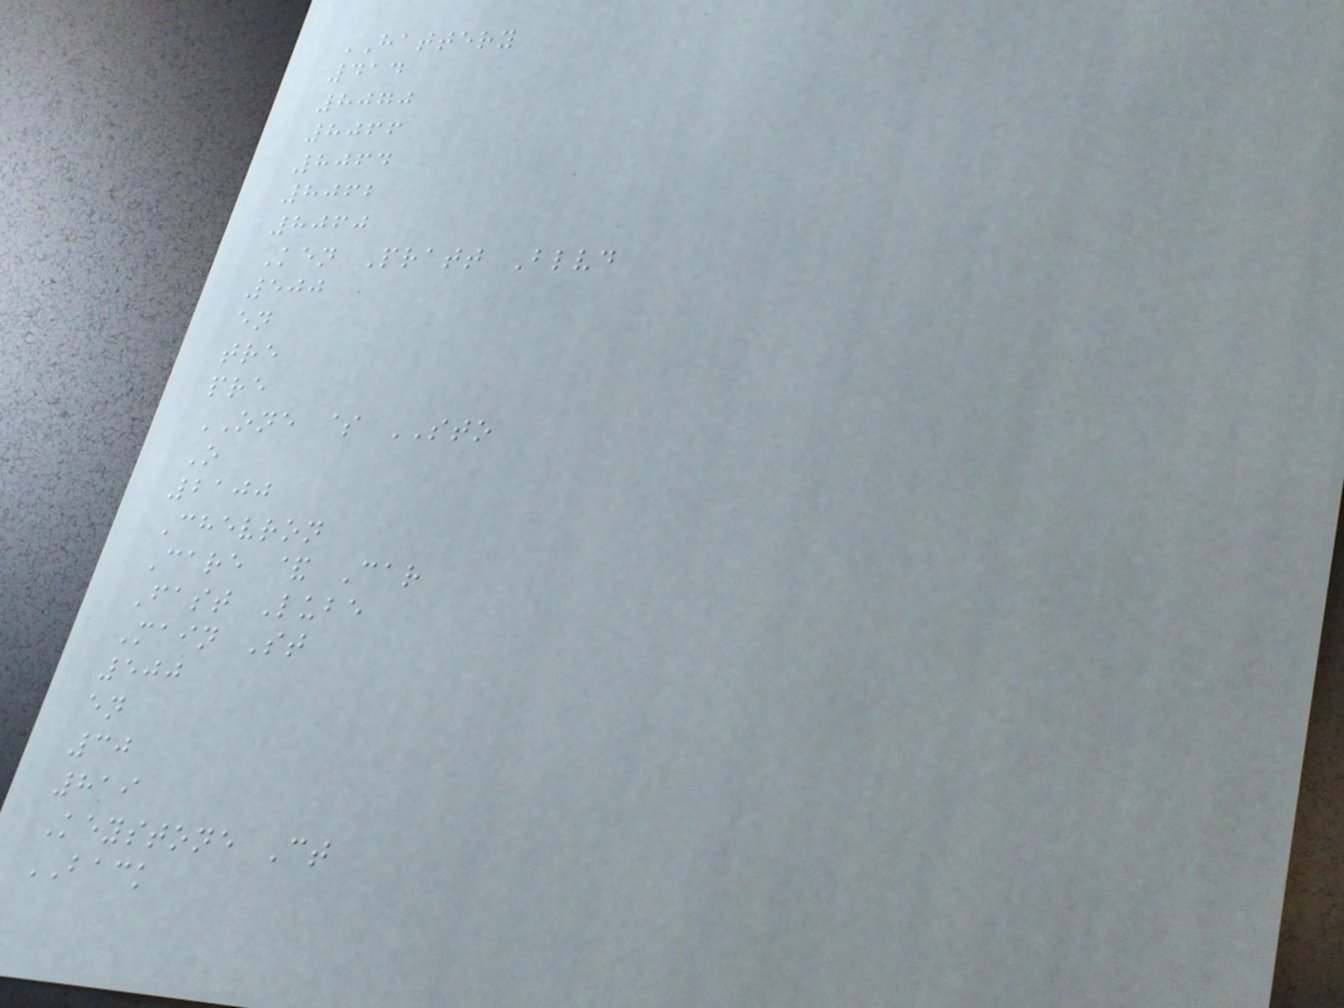HATTERY
414
8070
8066
8064
8062
8060
Ken Pratt Blvd
500
en
tre
pre
ONE $ STO
O
2100
Chevron
Care & Car
Fast Lube
Main St
500
en
30
819
Keystone Ct
BACK
